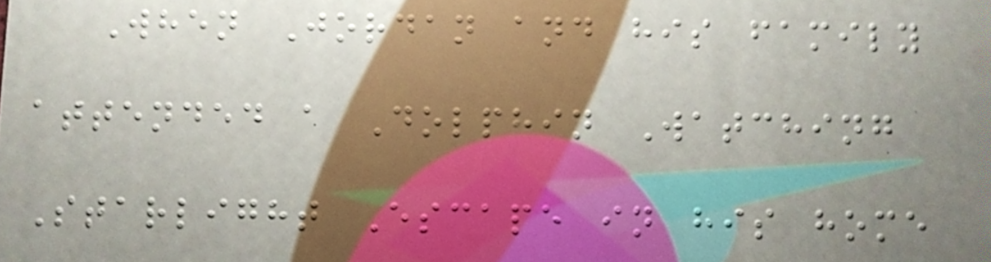When Jordan and his family
attended a Dolphin Watching
Starlight Escape in his home
